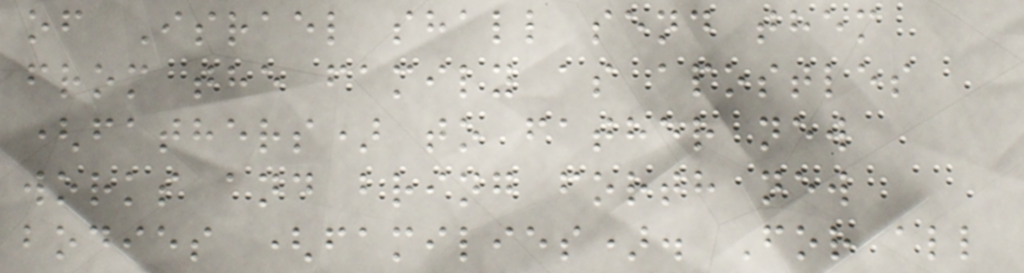of Israel shall send them
from the family as apostles
(fathers) to father new
works and bring forth new
bodies (families). For all
